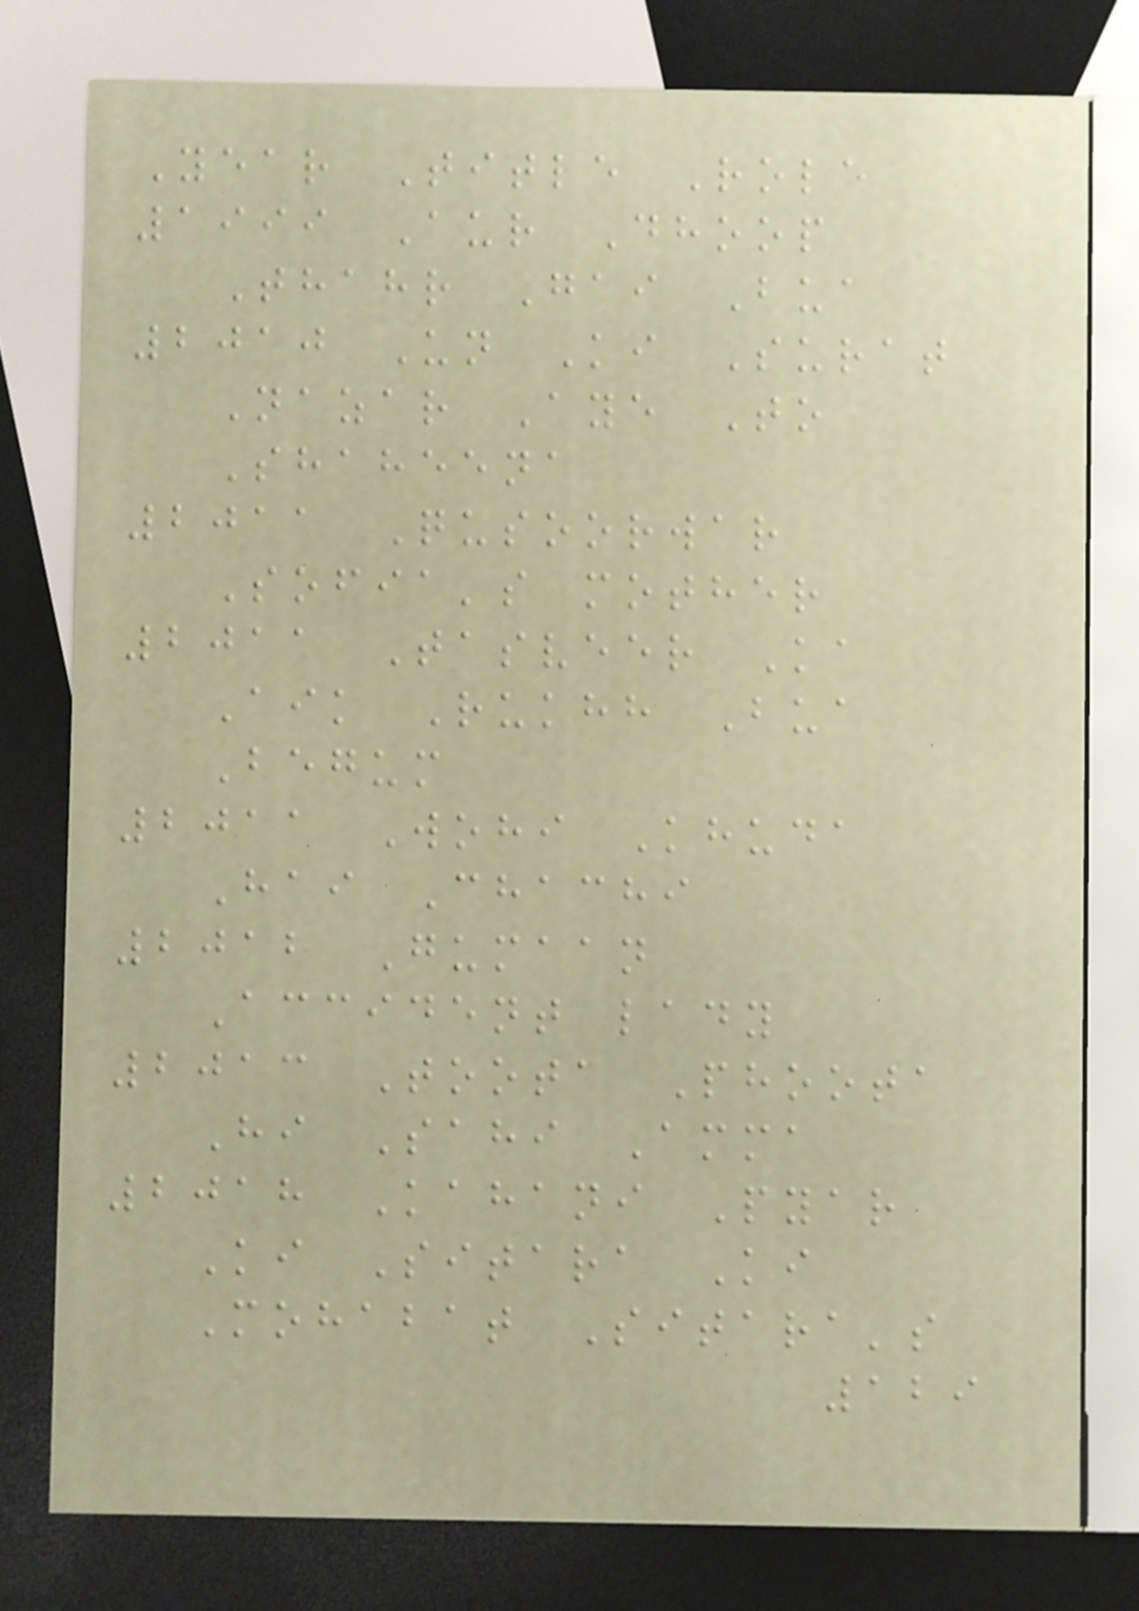Year Title Role
1999 Aur Dhoop
Thahr Gai Bua
2010 Un Ki Surat
Nazar Aye To
Shaheena
2011 Qusoorwar
Sofia's mother
2011 Tasveer Ka
Aik Rukhh Bua
Begum
2011 Wohi Khuda
Hai Chachi
2012 Gumaan
Accident lady
2013 Toota Phoota
Hi Sahi Amma
2018 Kahani Pyar
Ki Sitara Ki
Mohabat Sitara's
129
